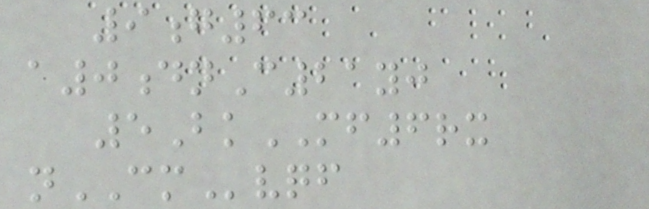9g63
a0dnC21yj
5BkMF6rx
nCMvqf
